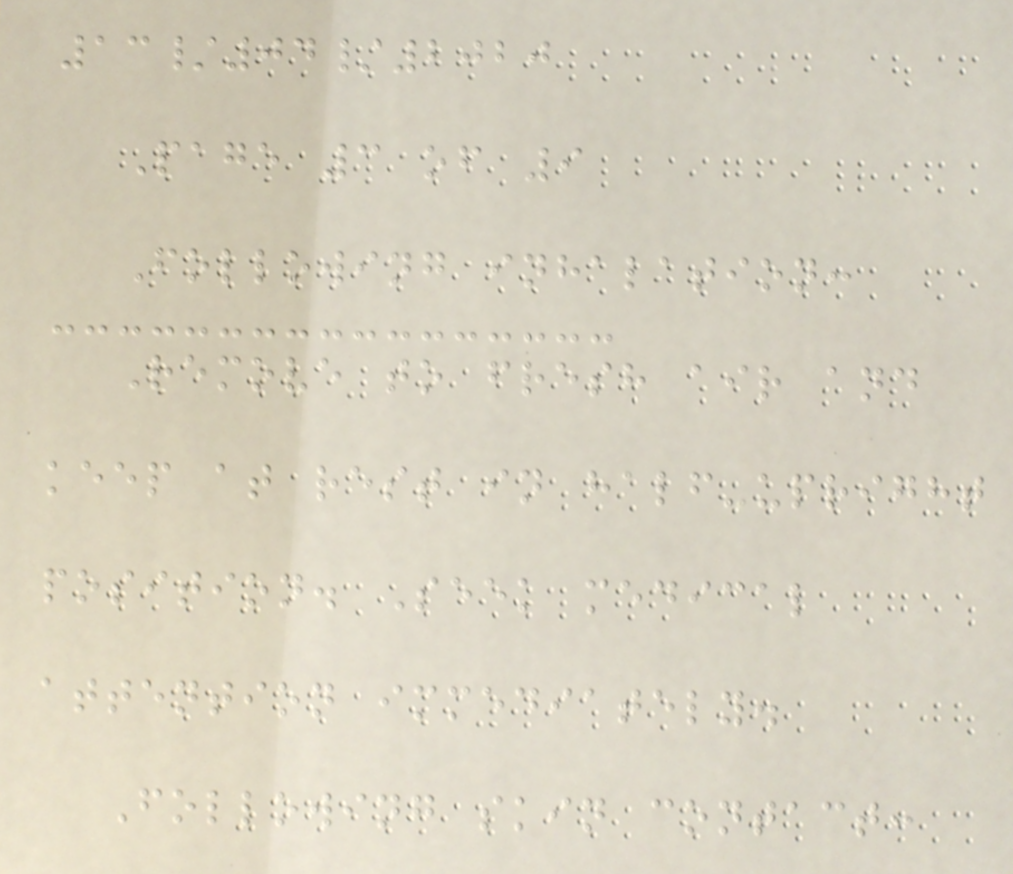13/04/2020
Page 3 of 9
Following inhalation:
Remove to fresh air and
keep at rest in half-upright
position. Seek medical
attention immediately.
Following skin contact:
